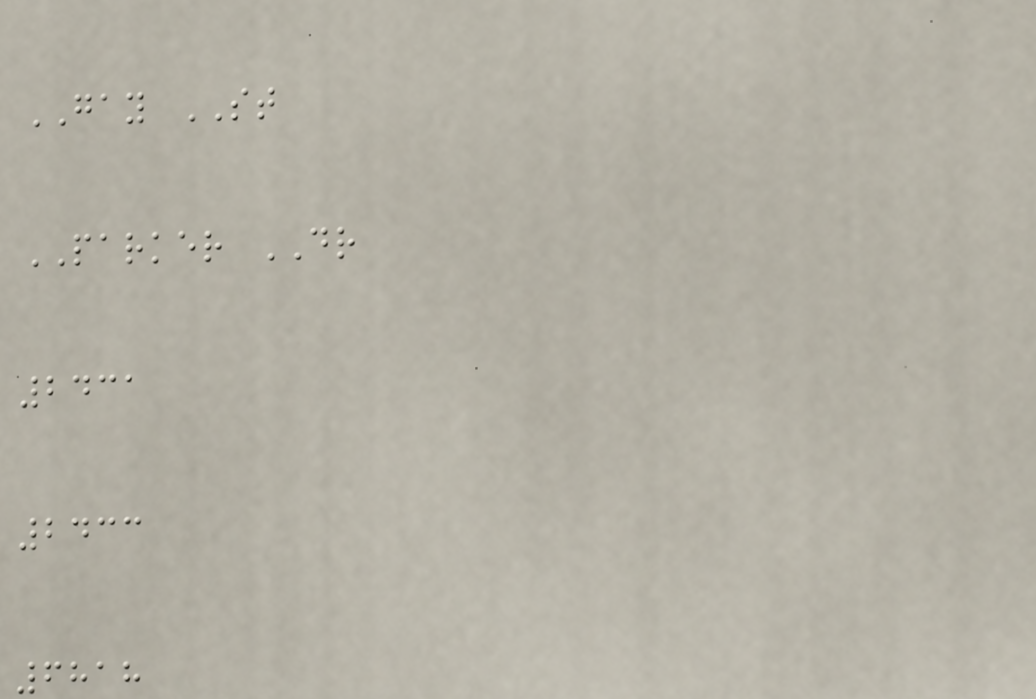GAY ST
PARKER DR
2431
2433
6818
